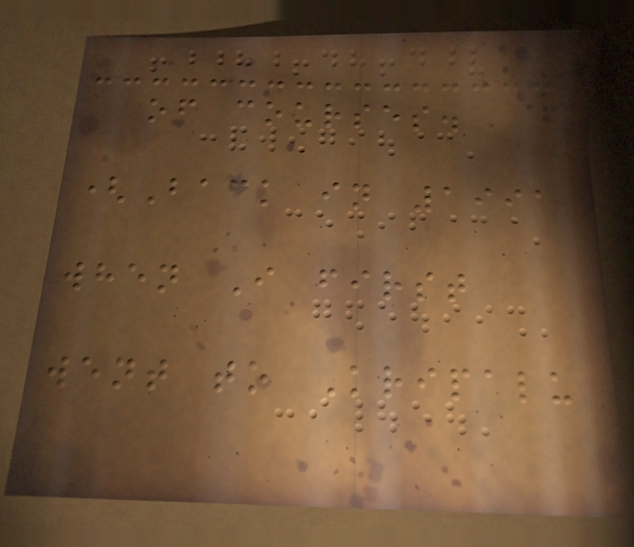of courses.
(Back in 1991
when I first
went to Kripalu
